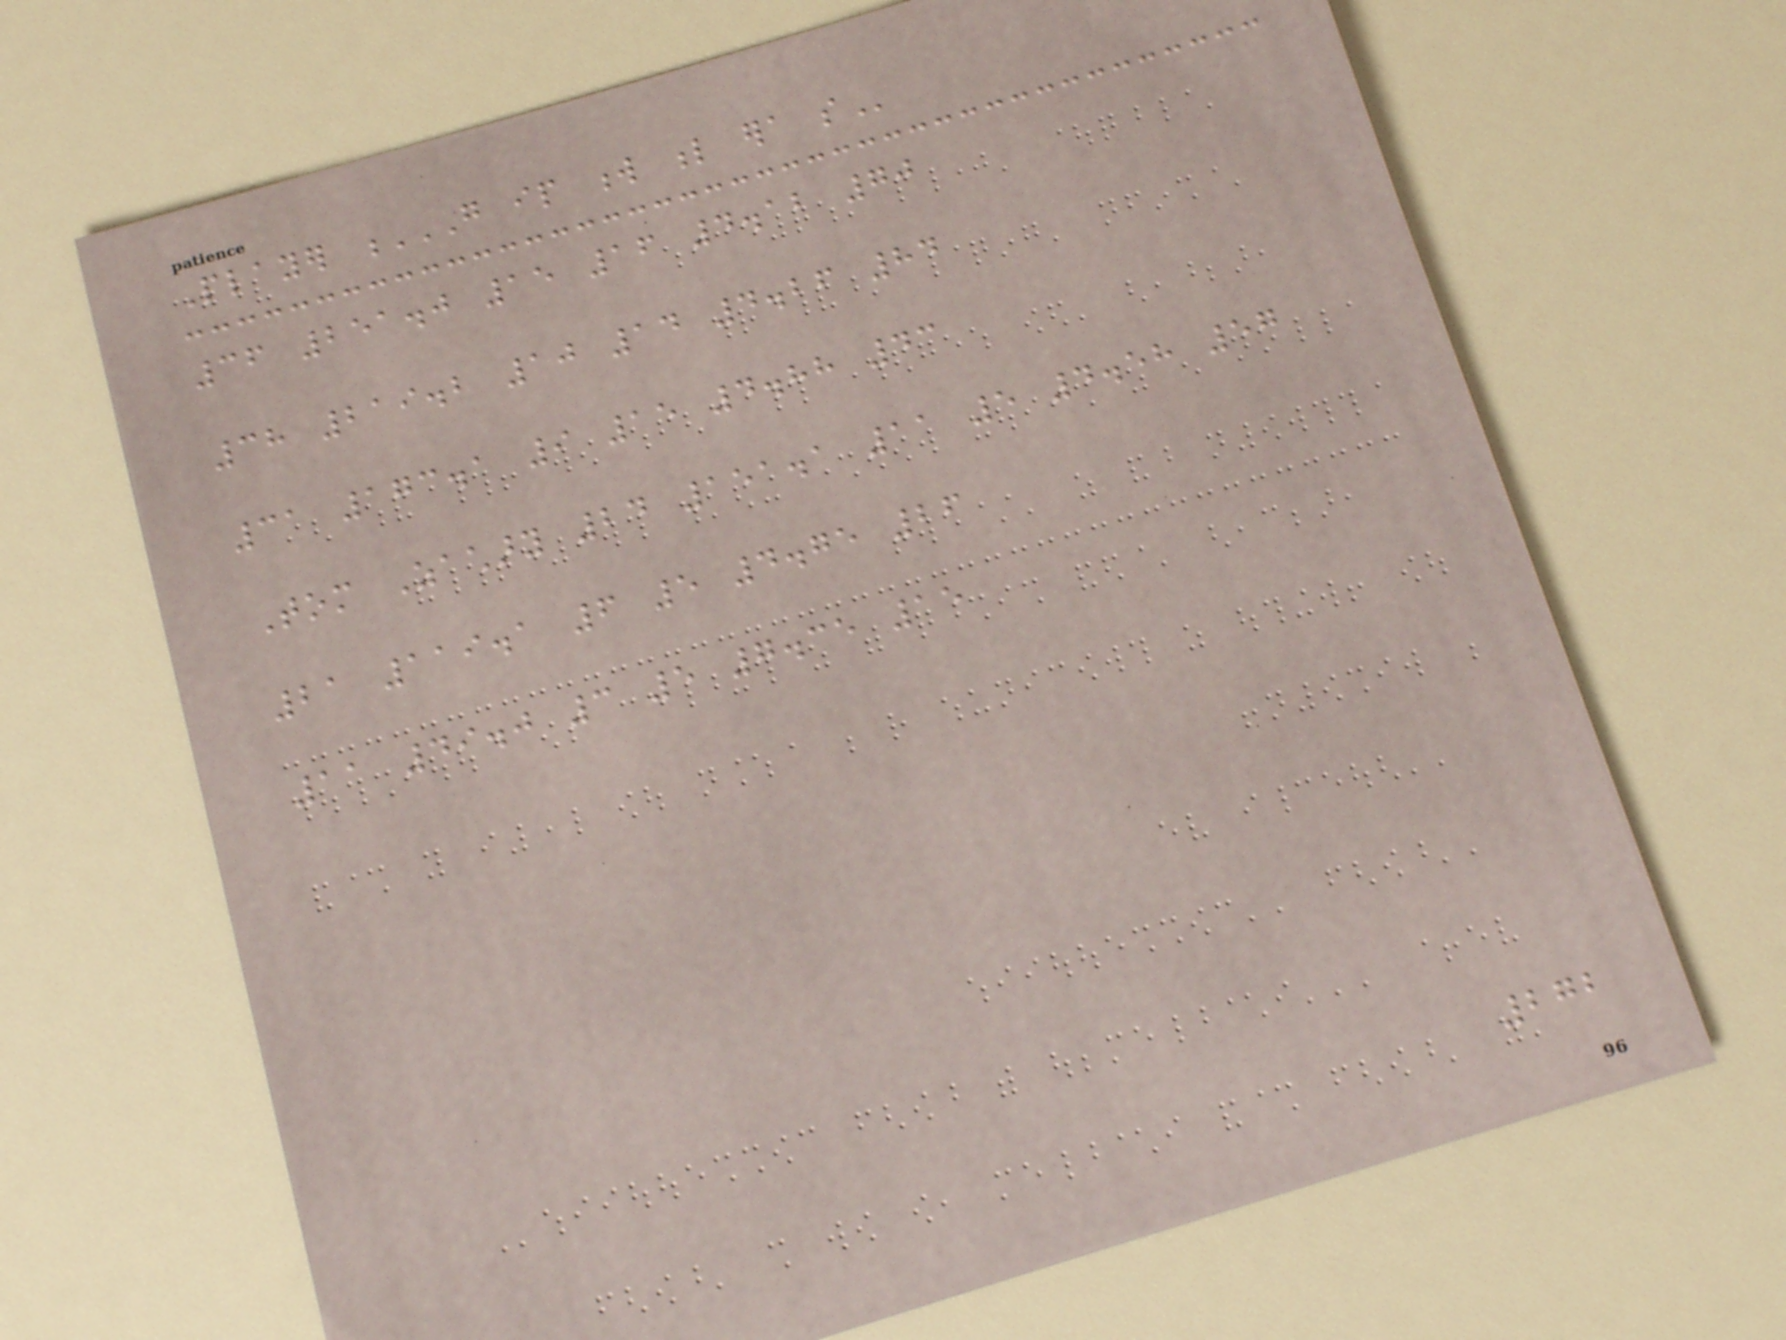Player G IP W L ERA SO
36 251.0 15 16 4.12 70
38 219.2 10 14 4.26 84
31 173.1 9 15 4.88 43
Tom Zachary 24 151.1 11 5 4.58 57
21 119.1 6 5 4.75 26
11 49.0 3 5 7.35 15
272
